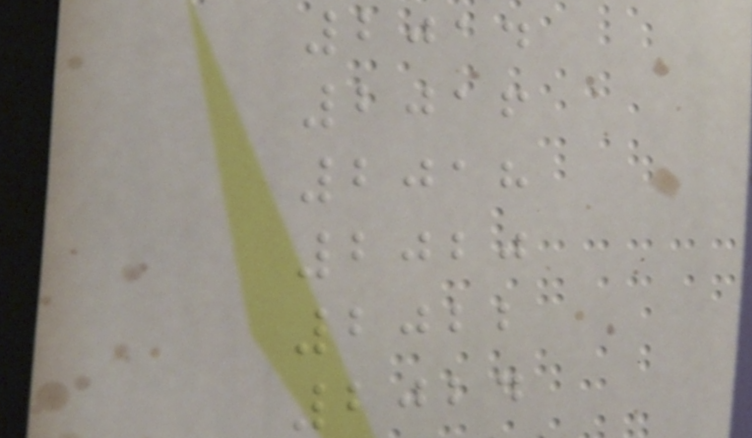2014
2016
2018
2020
2022
2024
